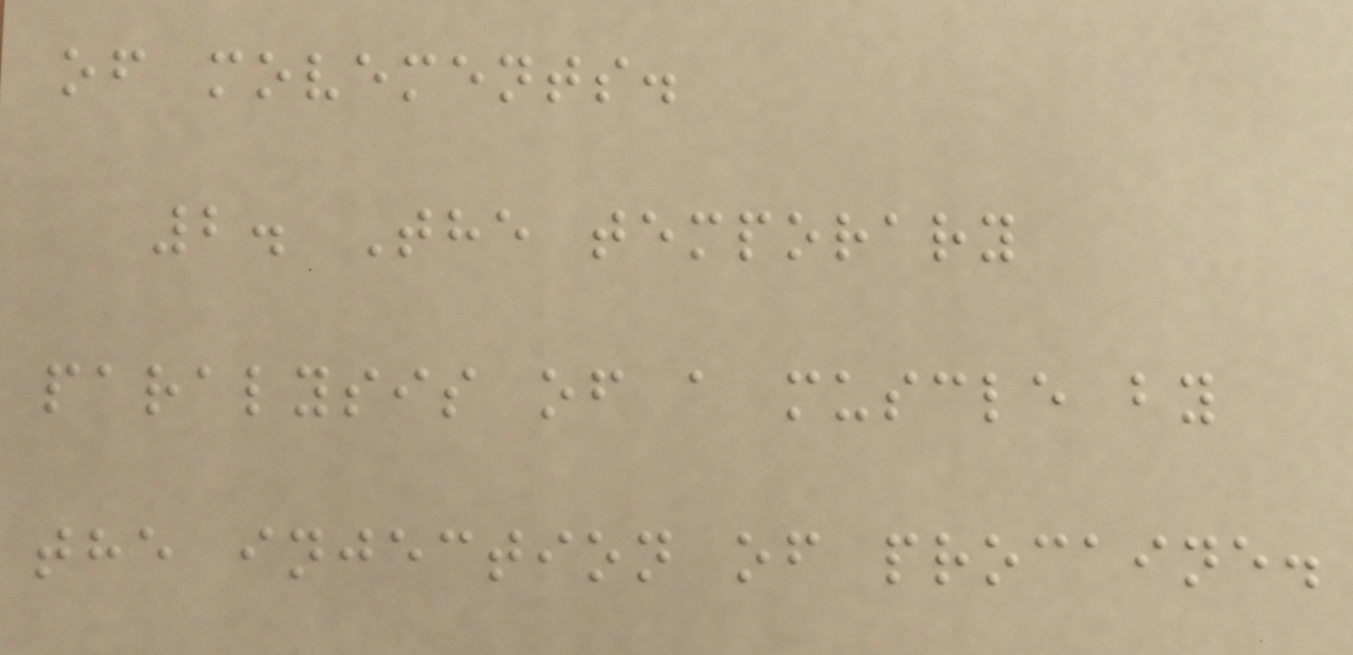of movements.
2. The temporary
paralysis of a muscle by
the injection of procaine.
